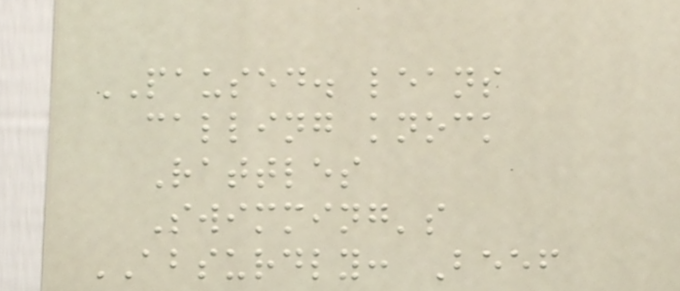PAUSED. leans
calling knock
Rattles
Swimming's
ABSURDLY: Beef
